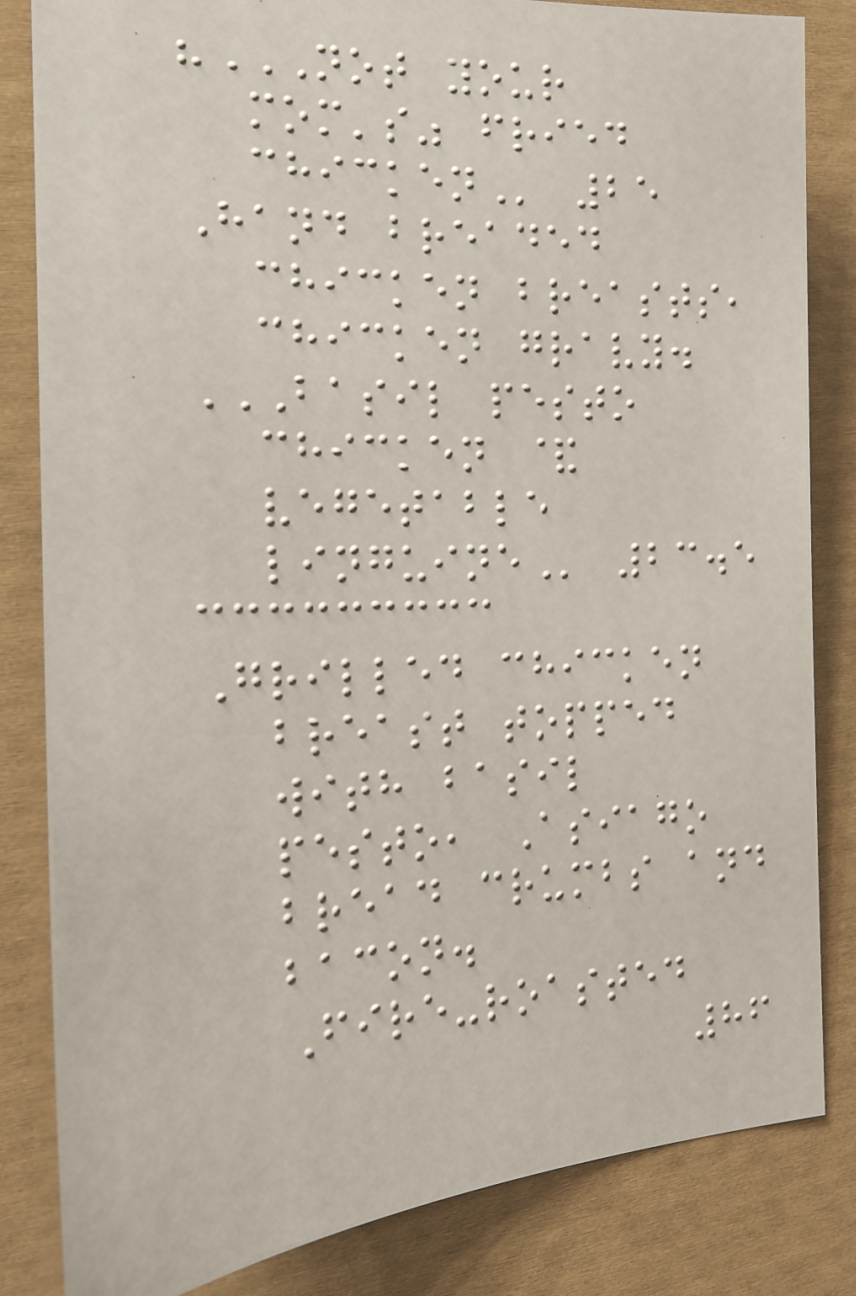"NOT YOUR
MOM'S" FRIED
CHICKEN 25
Hand breaded
chicken breasts,
chicken gravy.
BASIL PESTO
CHICKEN &
VEGETABLE
LINGUINE 23.5
Grilled chicken
breast topped
with basil
pesto, Asiago
bread crumbs and
bacon.
Fire-roasted
86
